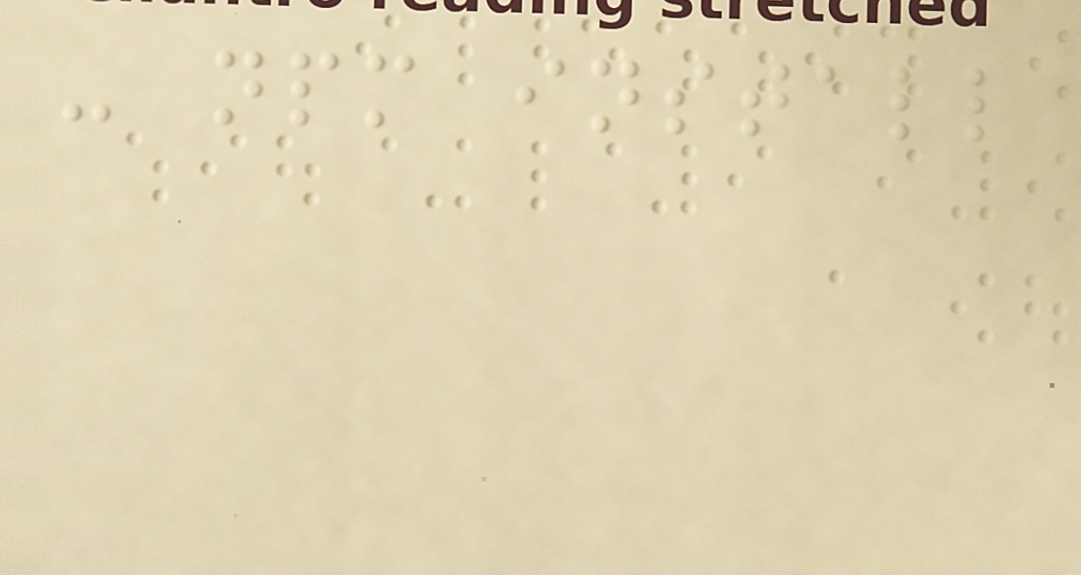- npm install
